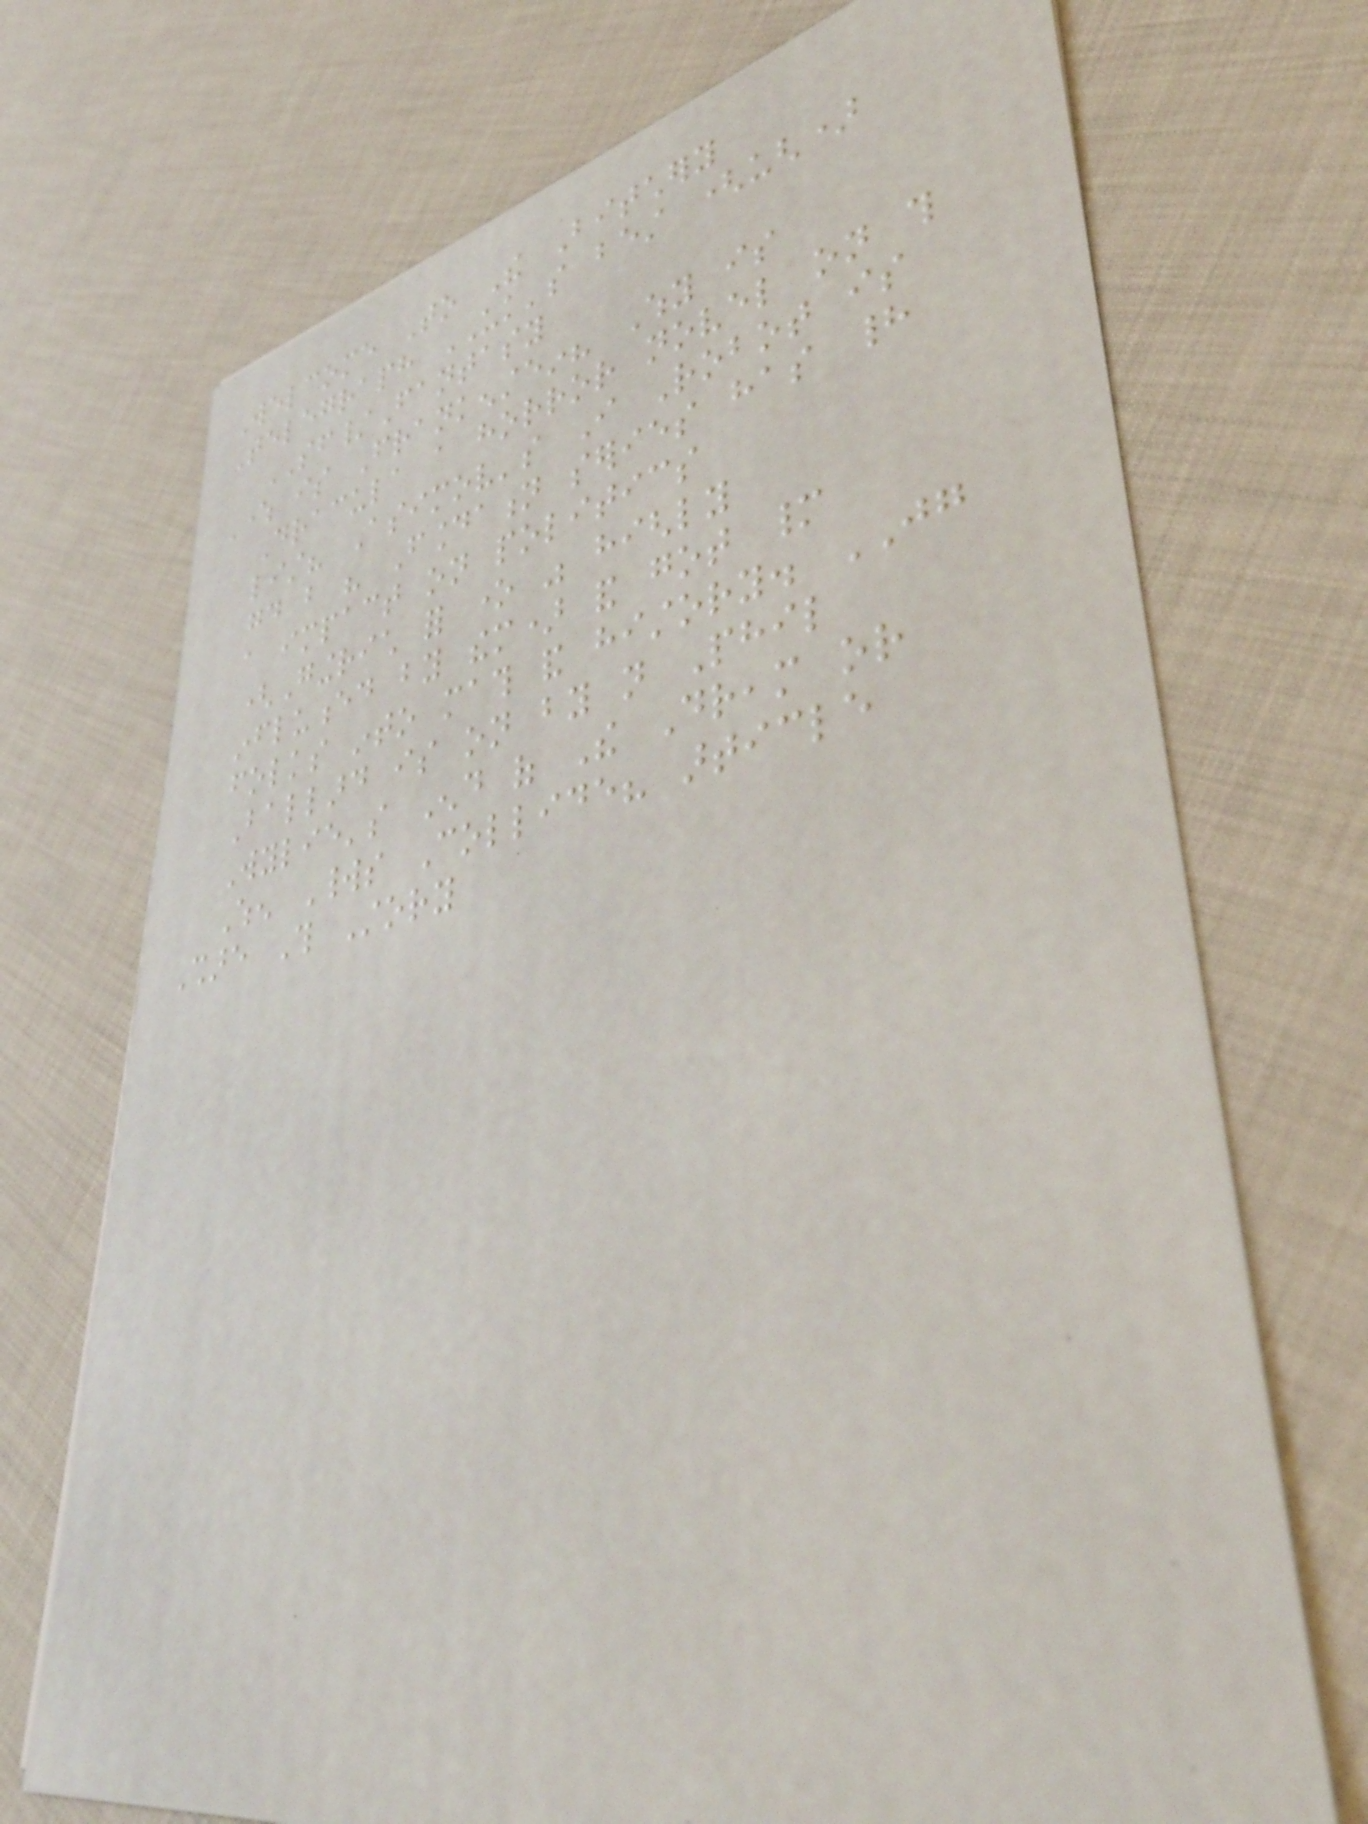Welcome To The Bitchery
Telegraph UK's best (ugh)
SF/Fantasy
Where is Frankenstein? Why is
Dracula a horror novel on this
list? Asimov's I Robot is
good but his Foundation series has had
a impact on politics
(Gingrich for one was highly
influenced by them) and got many
folks into math and history. JG
Ballard is on by not Phil
Wylie's End of The Dream or
When Worlds Collide? article
Share This Story
